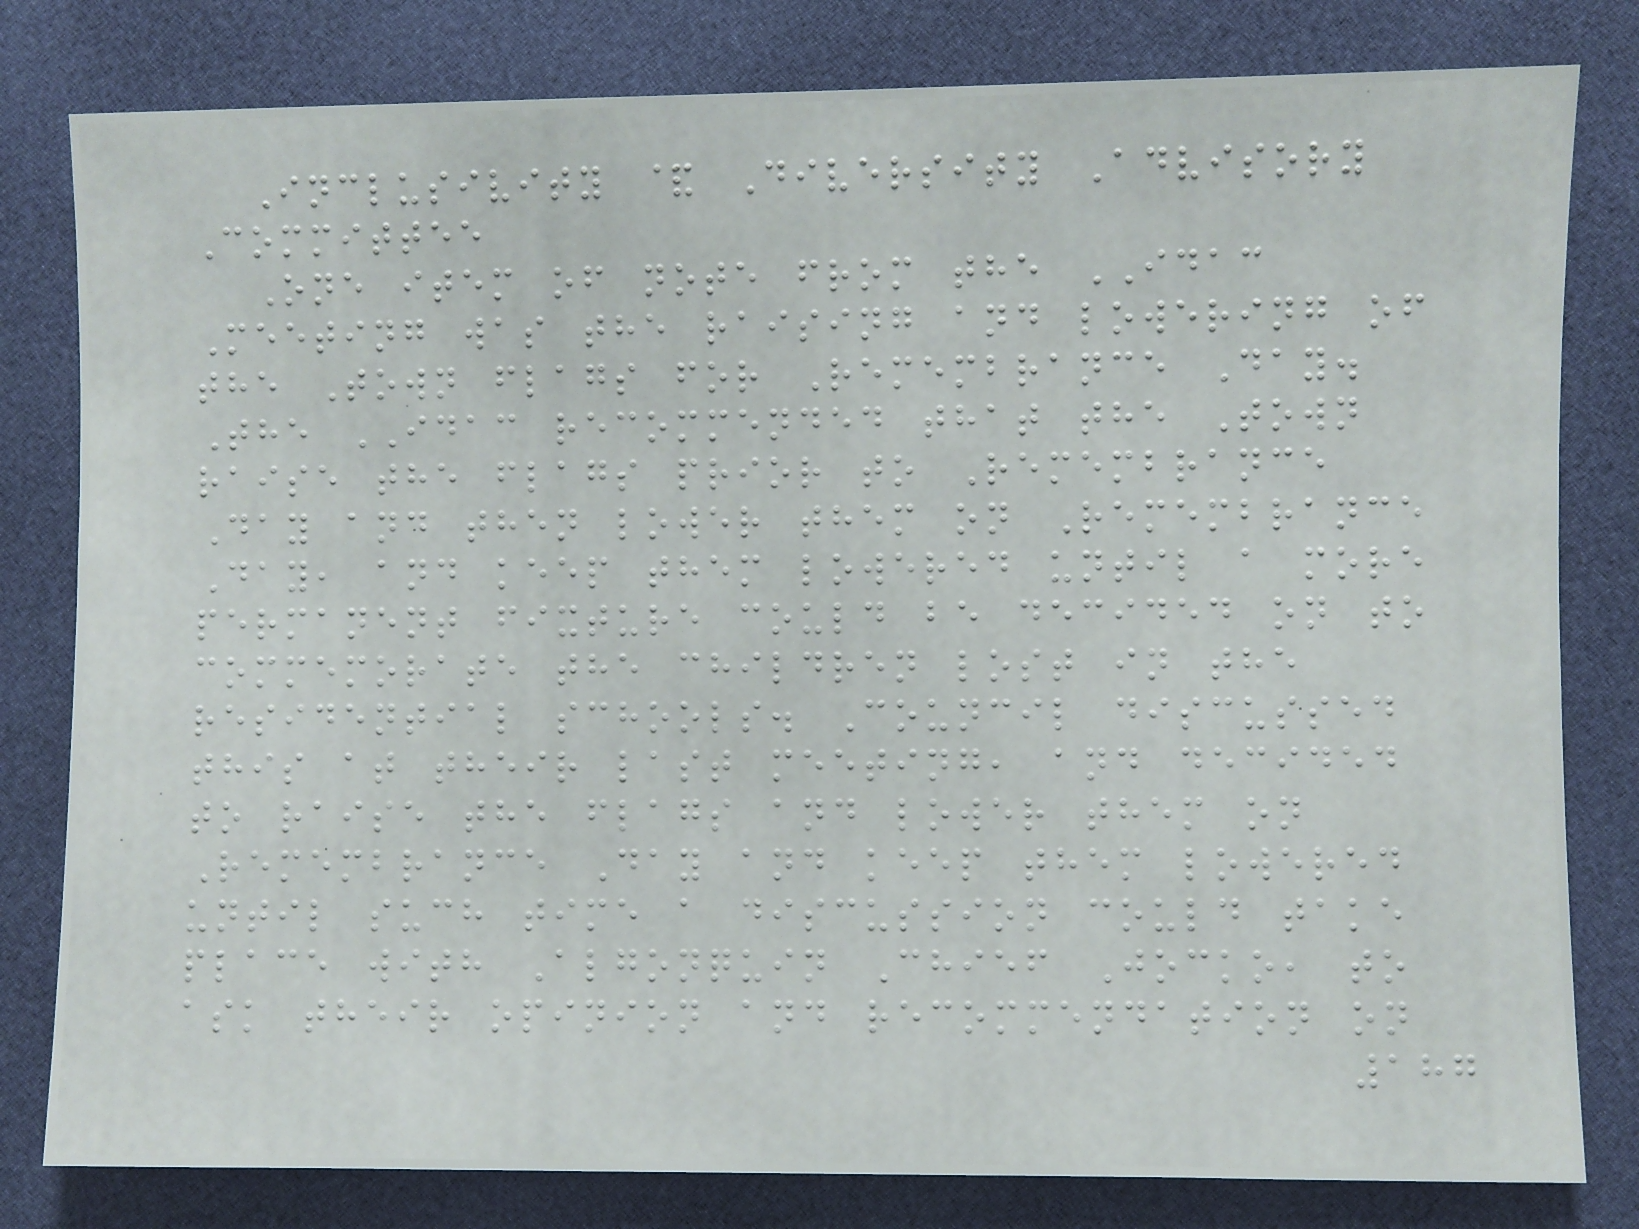Inclusivity & Diversity Advisory
Committee
One item of note from the IDAC
Meeting was the raising and lowering of
the Town flags for Remembrance Day.
The IDAC recommended that the Town
raise the flags prior to Remembrance
Day and then lower them on Remembrance
Day, and keep them lowered until a more
permanent fixture could be decided on to
commemorate the children lost in the
residential schools. Council discussed
this at their last meeting, and decided
to raise the flags and lower them on
Remembrance Day and keep them lowered
until such time a discussion could take
place with Algonquin Chief Jocko, to
ask their opinion and recommendation on
187
